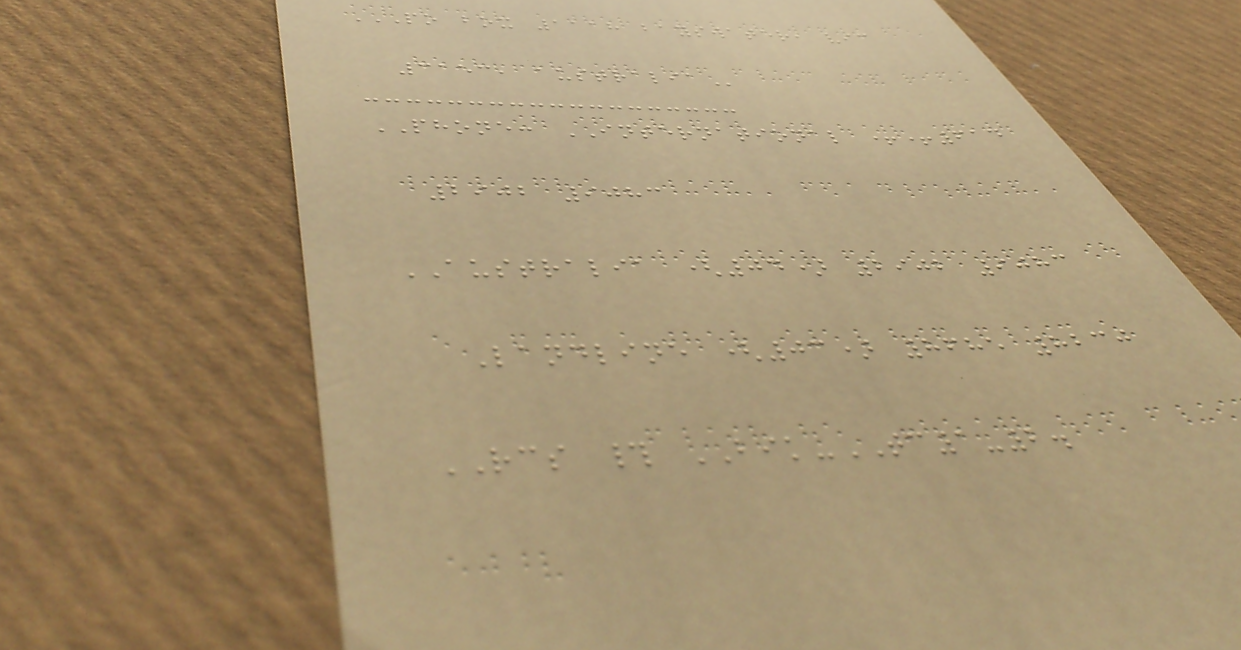PO BOX 1118 BAYSWATER, VIC
3153, AUSTRALIA
PHONE: INTERNATIONAL ++614
2902 9083
AUSTRALIA (04) 2902 9083
Landline (03) 8685 8230
RCS # BIK-TC1-2.
